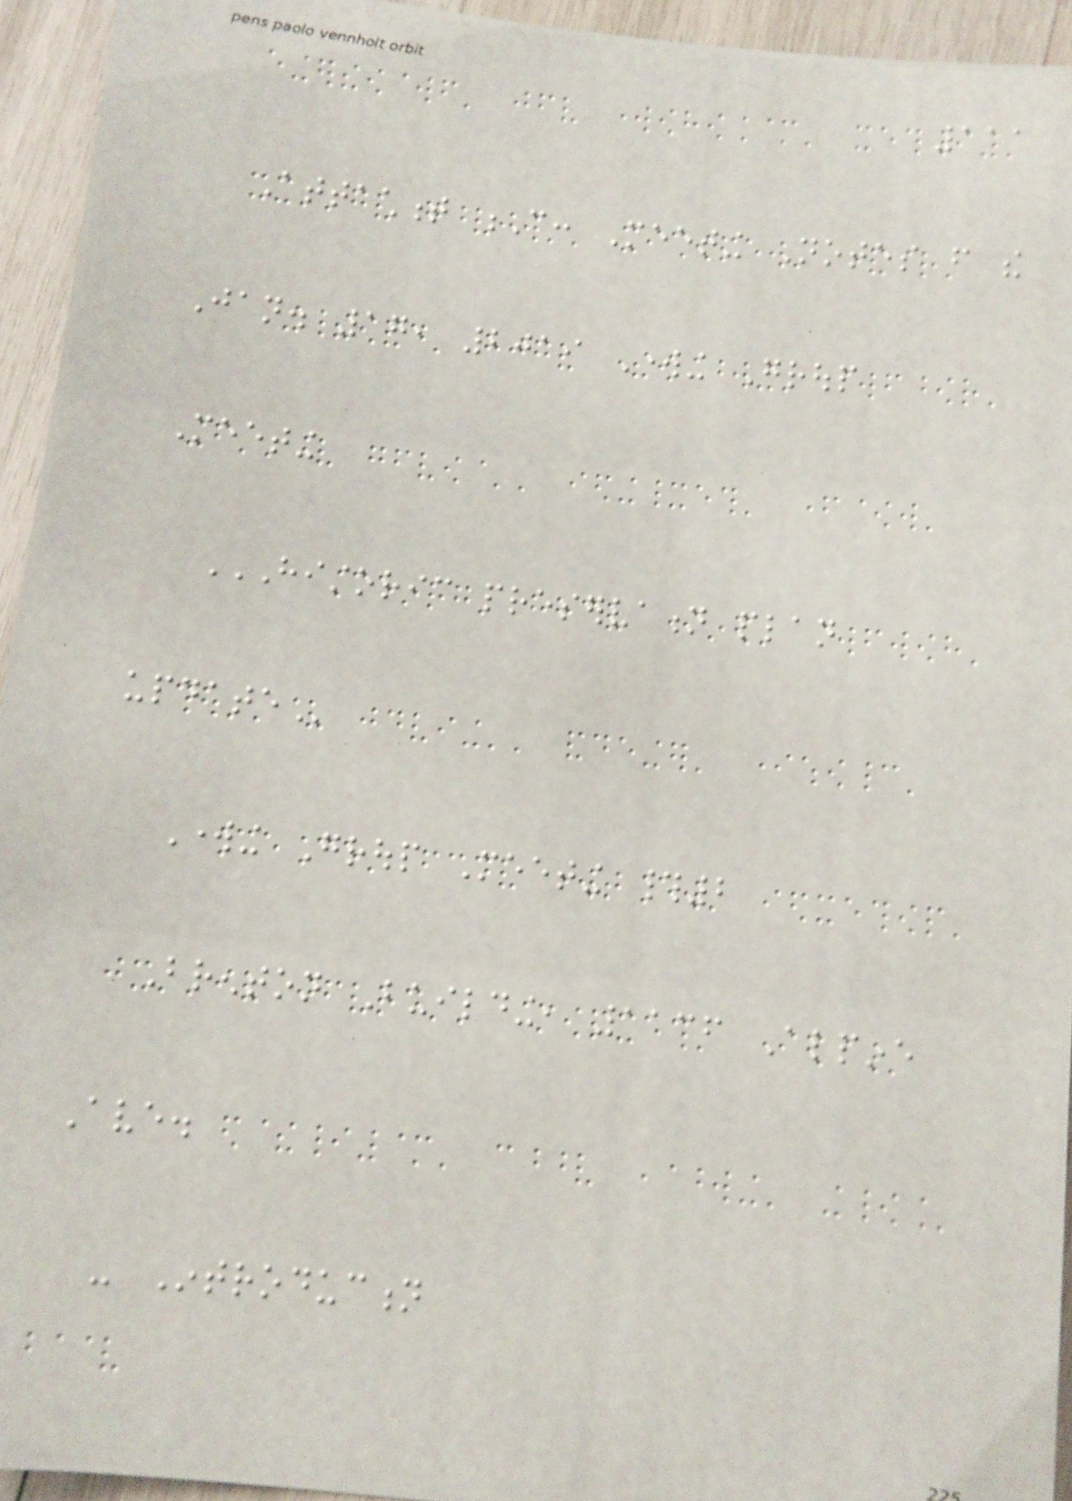111
Attachment C: Meeting Notes from the
Jan. 17, 2019 Working Group
Meeting
HISTORIC PRESERVATION PLAN
UPDATE
Working Group Meeting #2
Brenton Building, 1136 Alpine
Ave.
- Introduction
